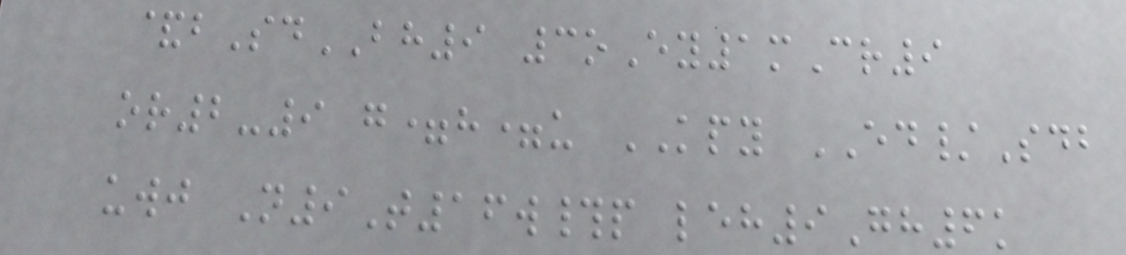&bSdBH9 3oEy1mCr9
or2-9 g=h=u KPY ED/Sdb
uwj N9T16w#p leh9Gh6k
